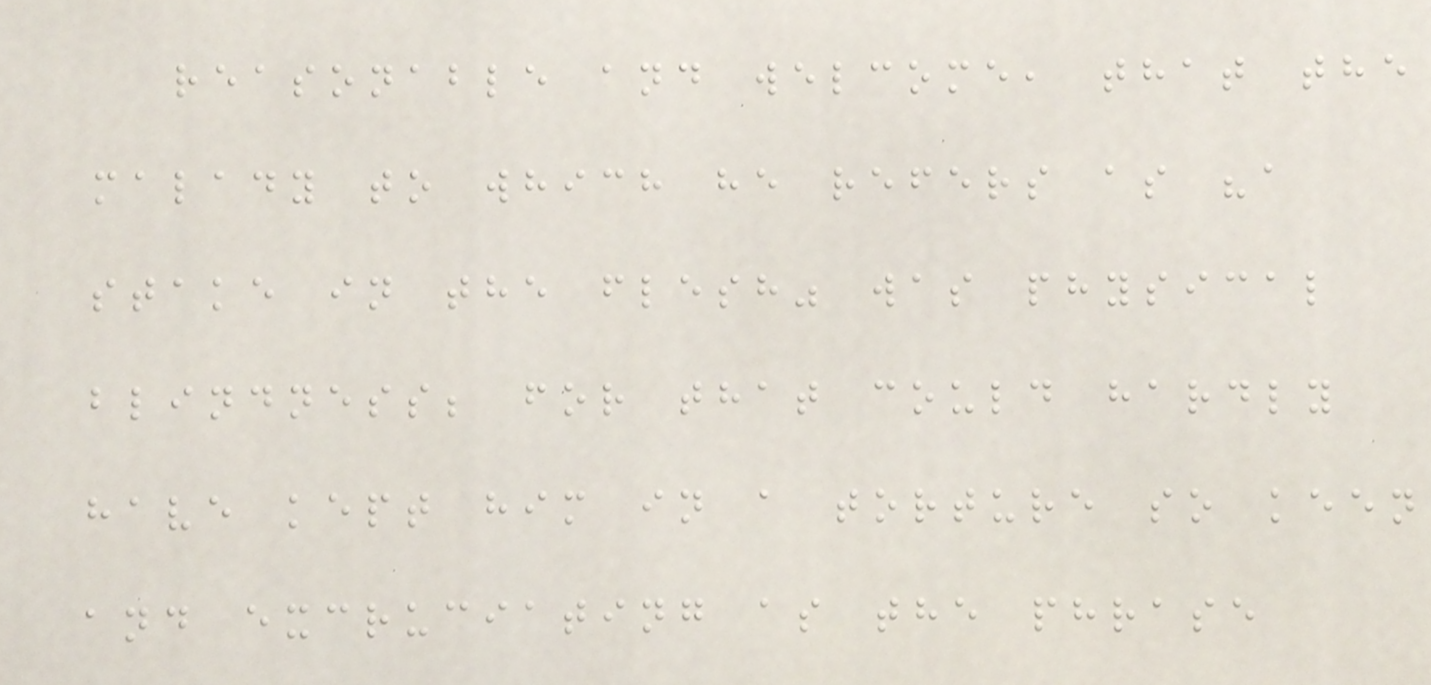reasonable and welcome, that the
malady to which he refers as "a
stake in the flesh" was physical
blindness; for that could hardly
have kept him in a torture so keen
and excruciating as the phrase
